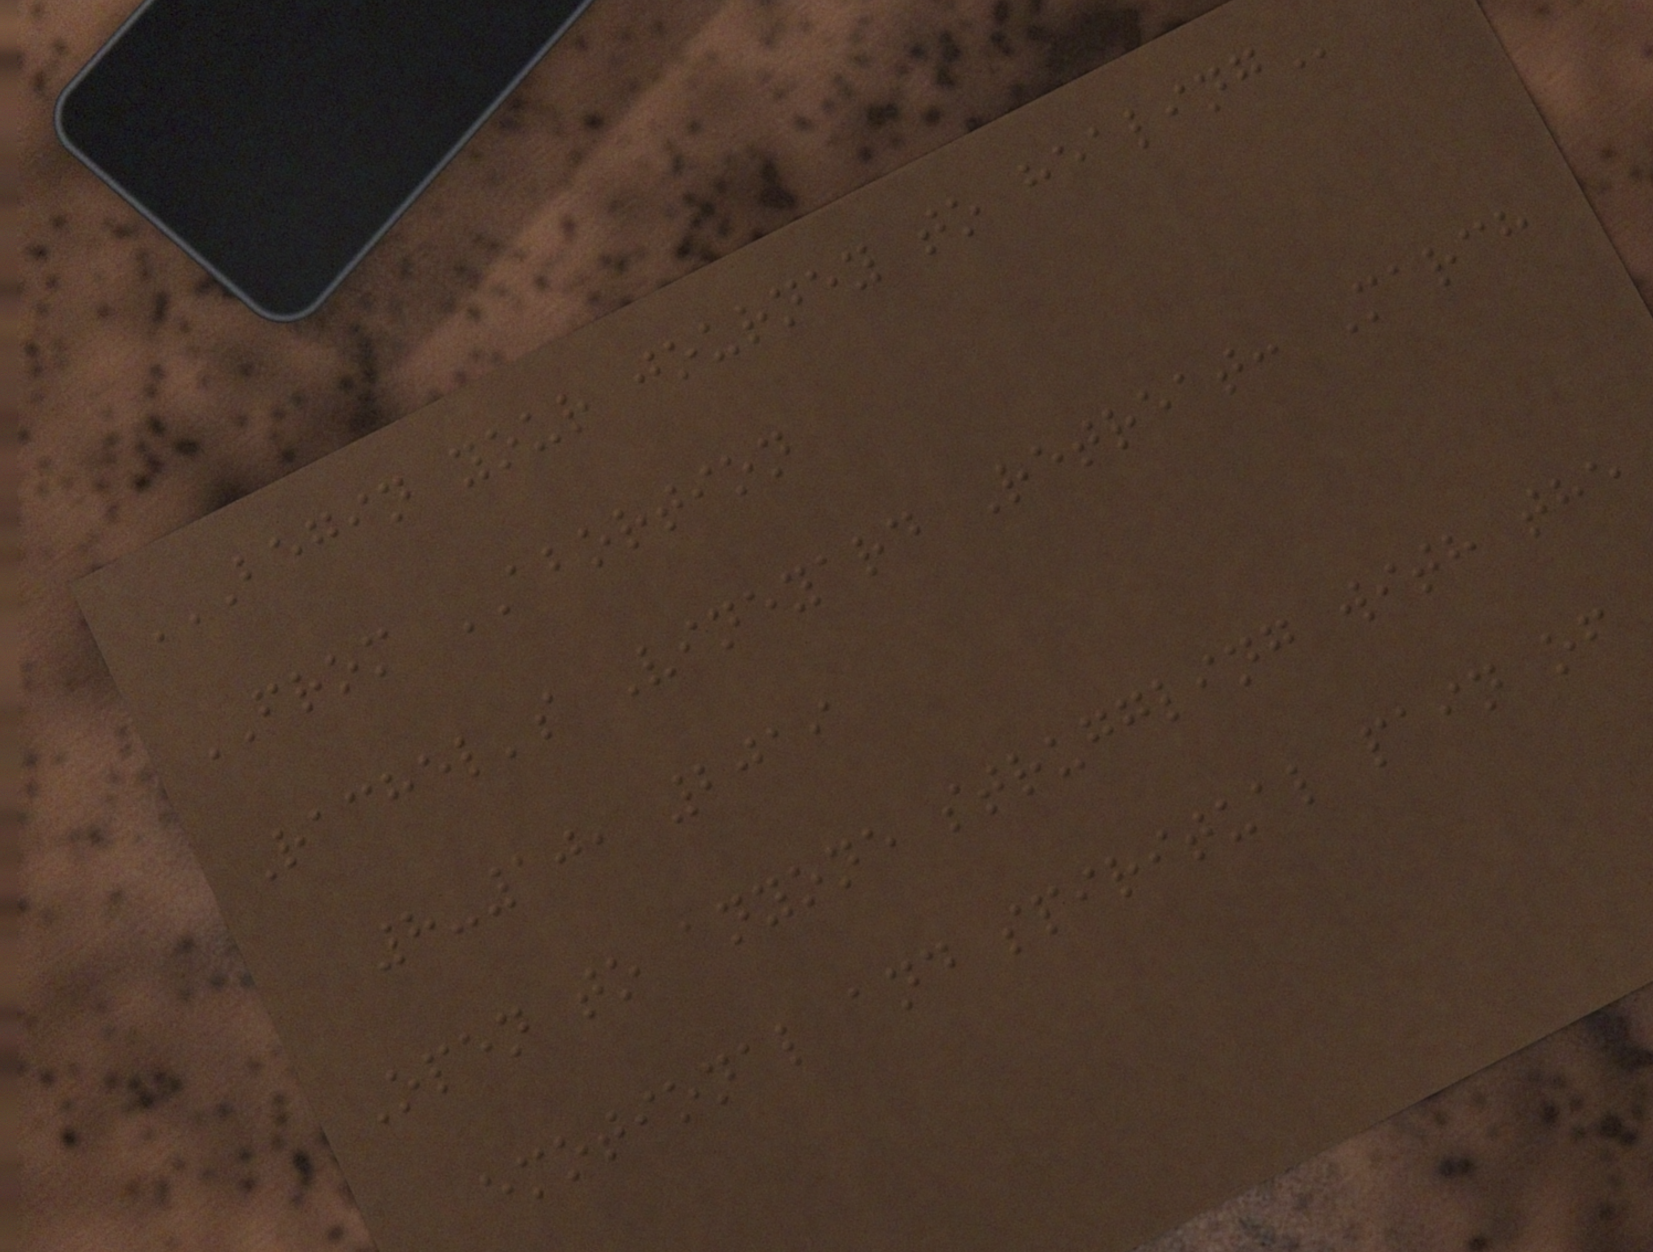BEGIN YOUR JOURNEY TO HEALING
FROM ABORTION
Rachel's Vineyard Retreat: March
8-10, 2019
Open to anyone struggling with the
emotional and spiritual pain of
